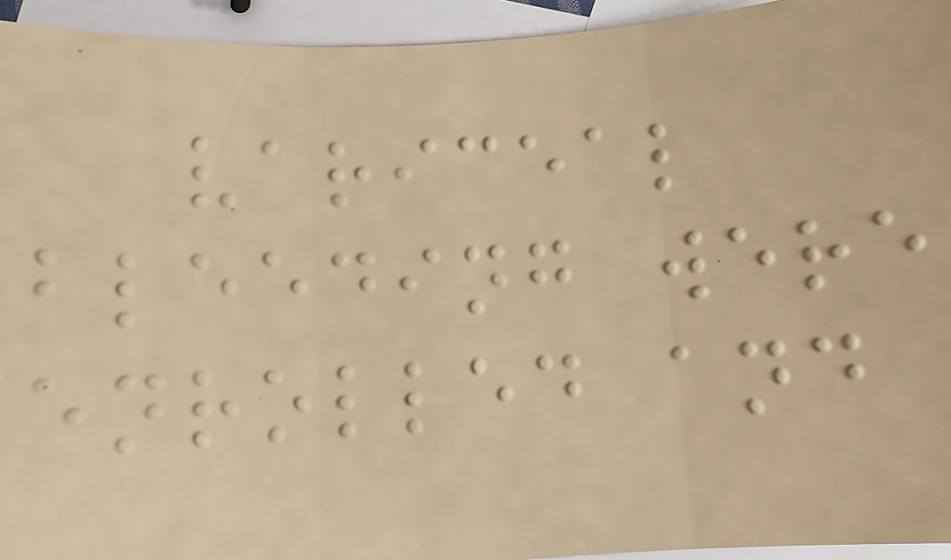variceal
bleeding were
enrolled and
